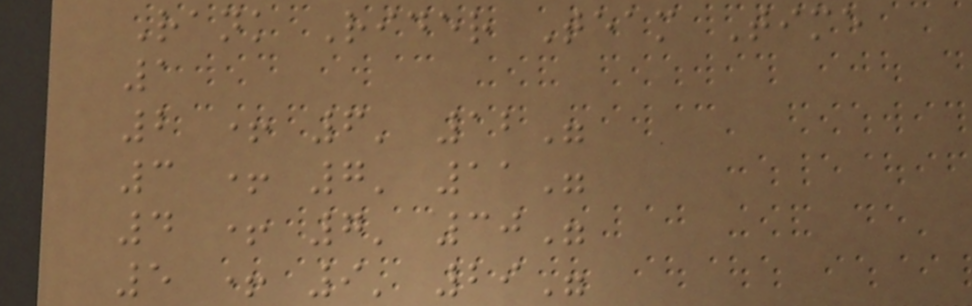Rank Rider Team Time
1
2 + 6' 12"
3 + 7' 11"
4 + 7' 30"
5 + 9' 29"
